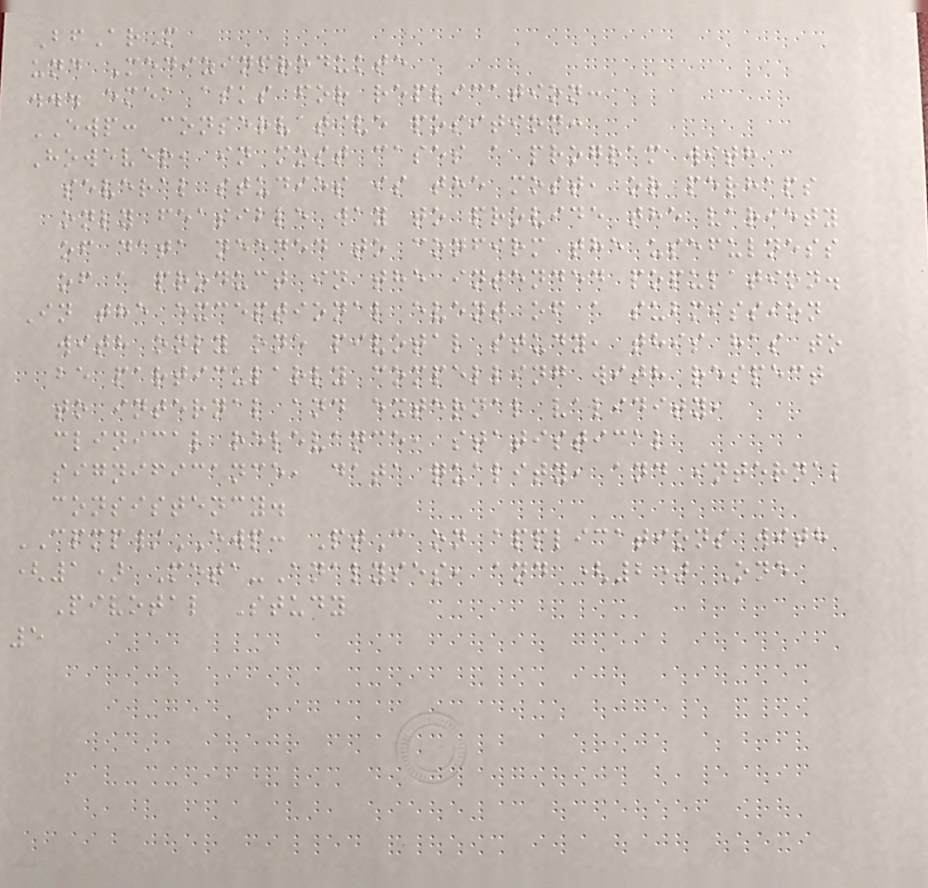BfArM
und Medizinprodukte
... emea asks for replication:
EWP: conservative position:
However, in most cases a program with
several studies is the most, or perhaps
only feasible way to provide the variety
of data needed to confirm the usefulness
of a product in the intended population.
In the exceptional event of a submission
with only one pivotal study, this has to
be particularly compelling with respect
to internal and external validity,
clinical relevance, statistical
significance, data quality, and internal
consistency.
CPMP/EWP: PtC on applications with
(1) Meta-Analyses, and (2) One
Pivotal Study
5
